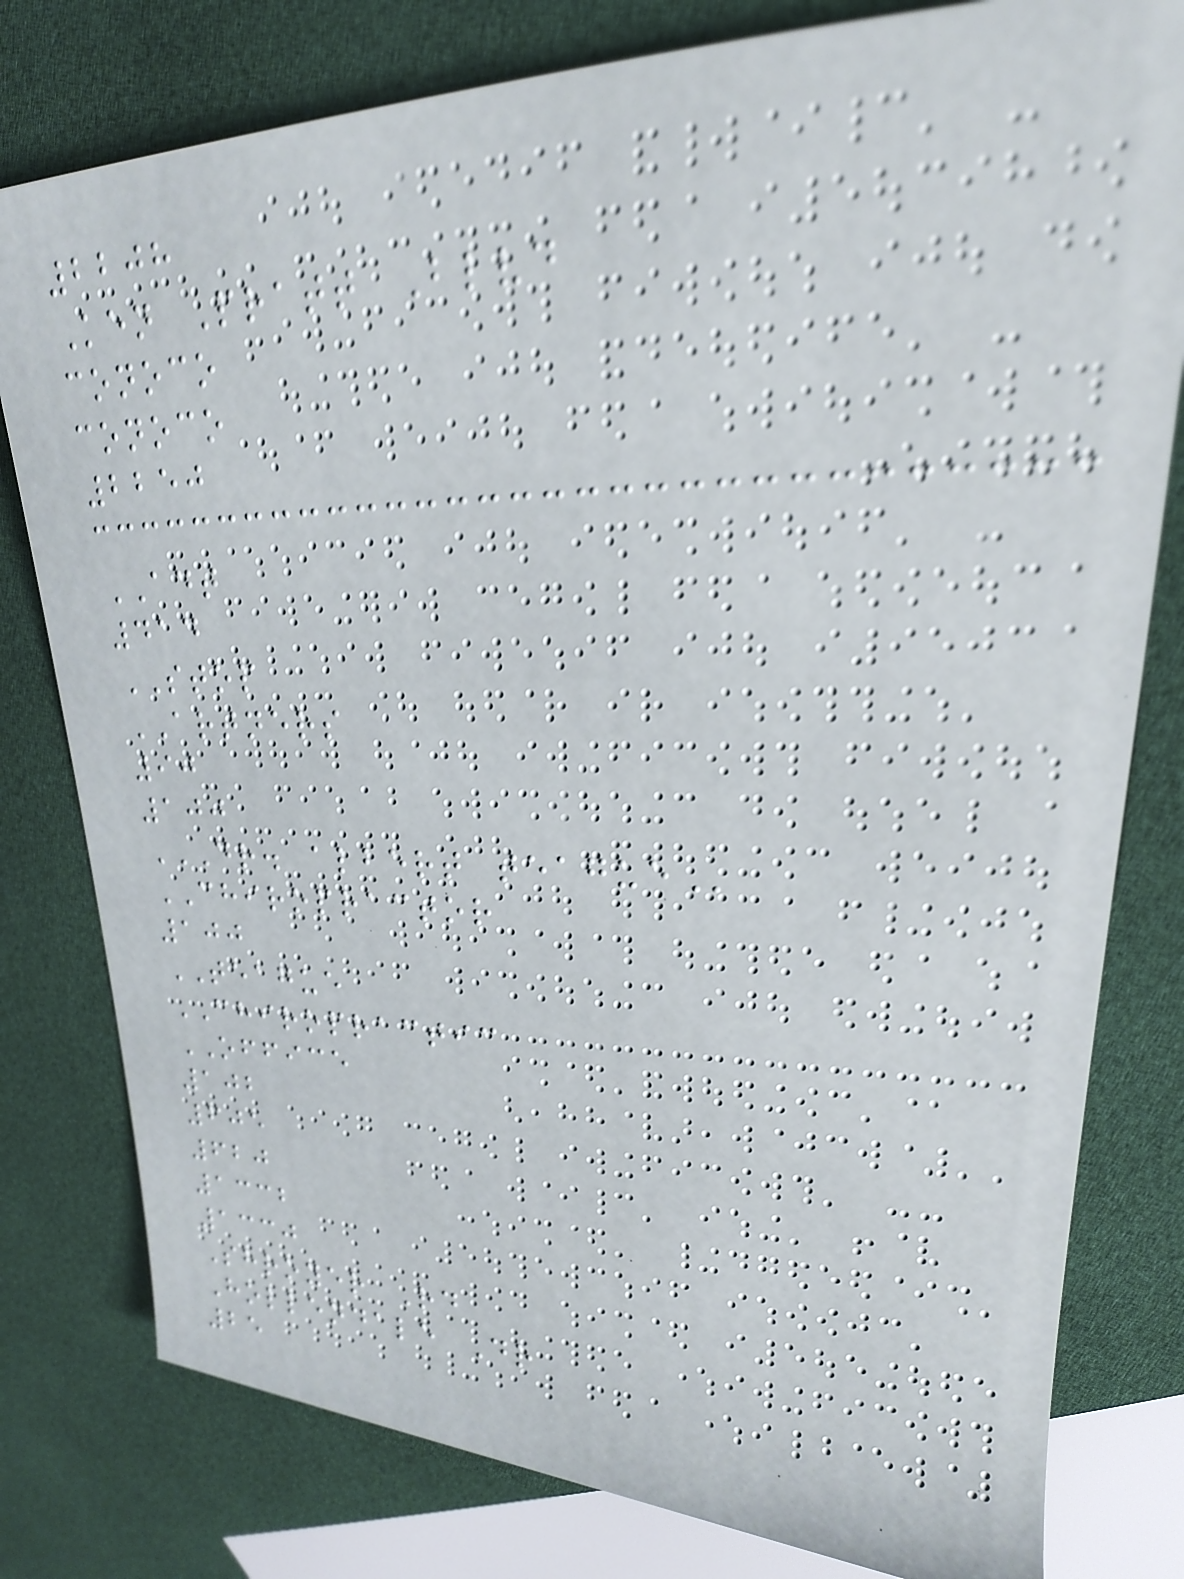2208
Ken Pratt Blvd
conoco
conoco
2250
ADT
414
STOP
ARTNERS
90
100
DR. ALBERT TEAGUE
CHIROPRACTOR
100
TEAGUE
CHIROPRACTIC
OFFICE
102
605
620
1332
1330
Shroyer Rd
Hollendale Dr
25
